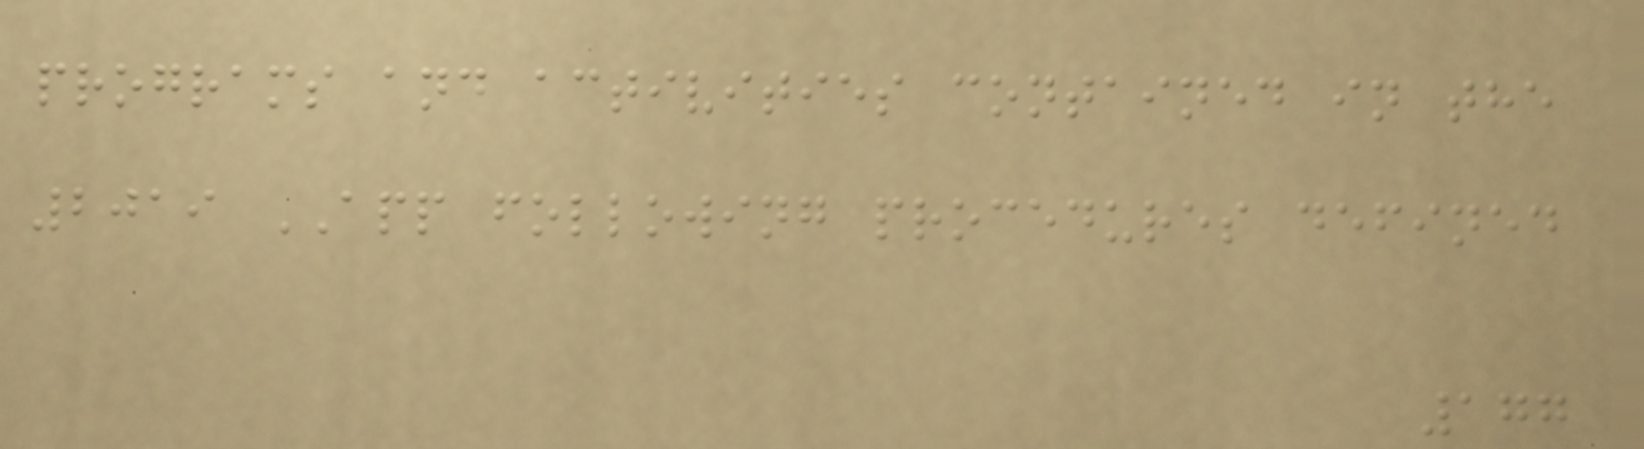programs and activities contained in the
2019 APP following procedures defined
177
